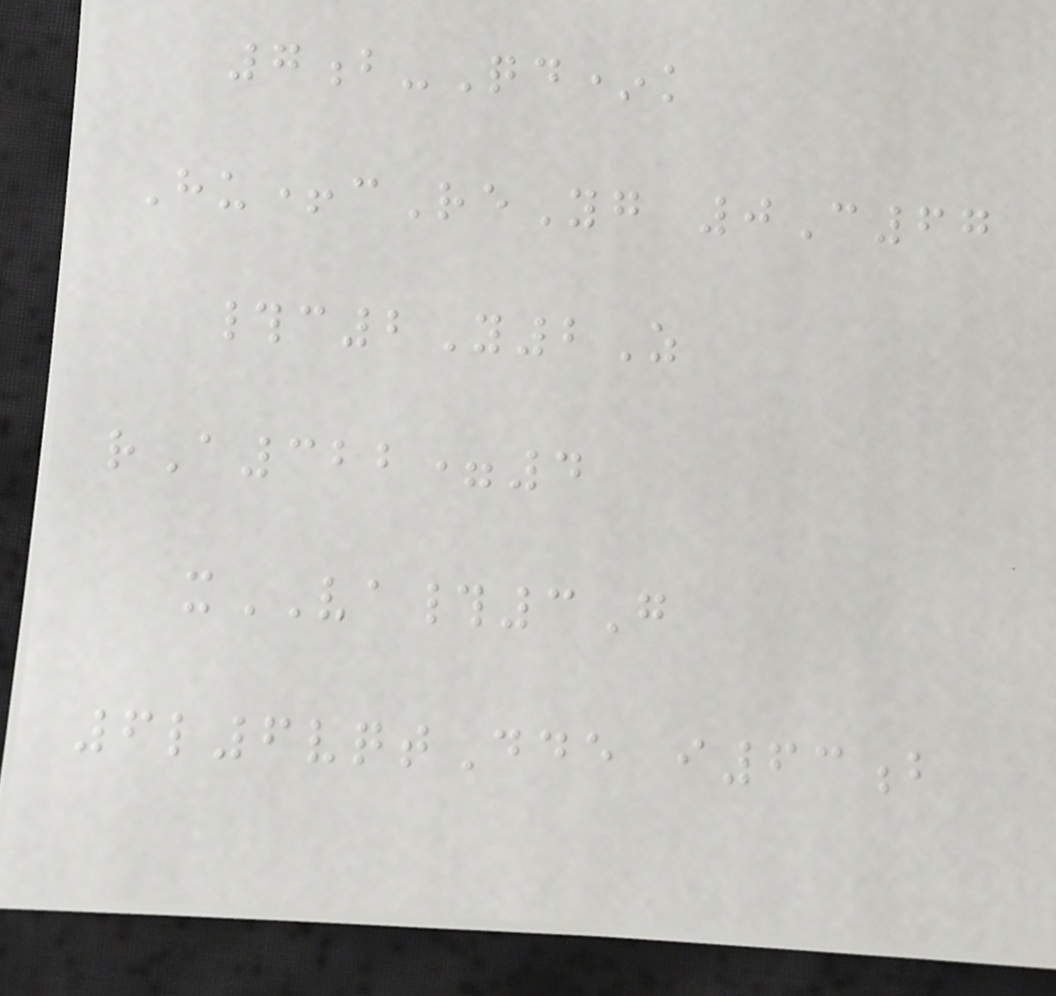7b-Qd*k
Hu+cReYg 0C67
#c2Y2Z
rA322=4
xVA#3G
6l6vqtDde i63b
